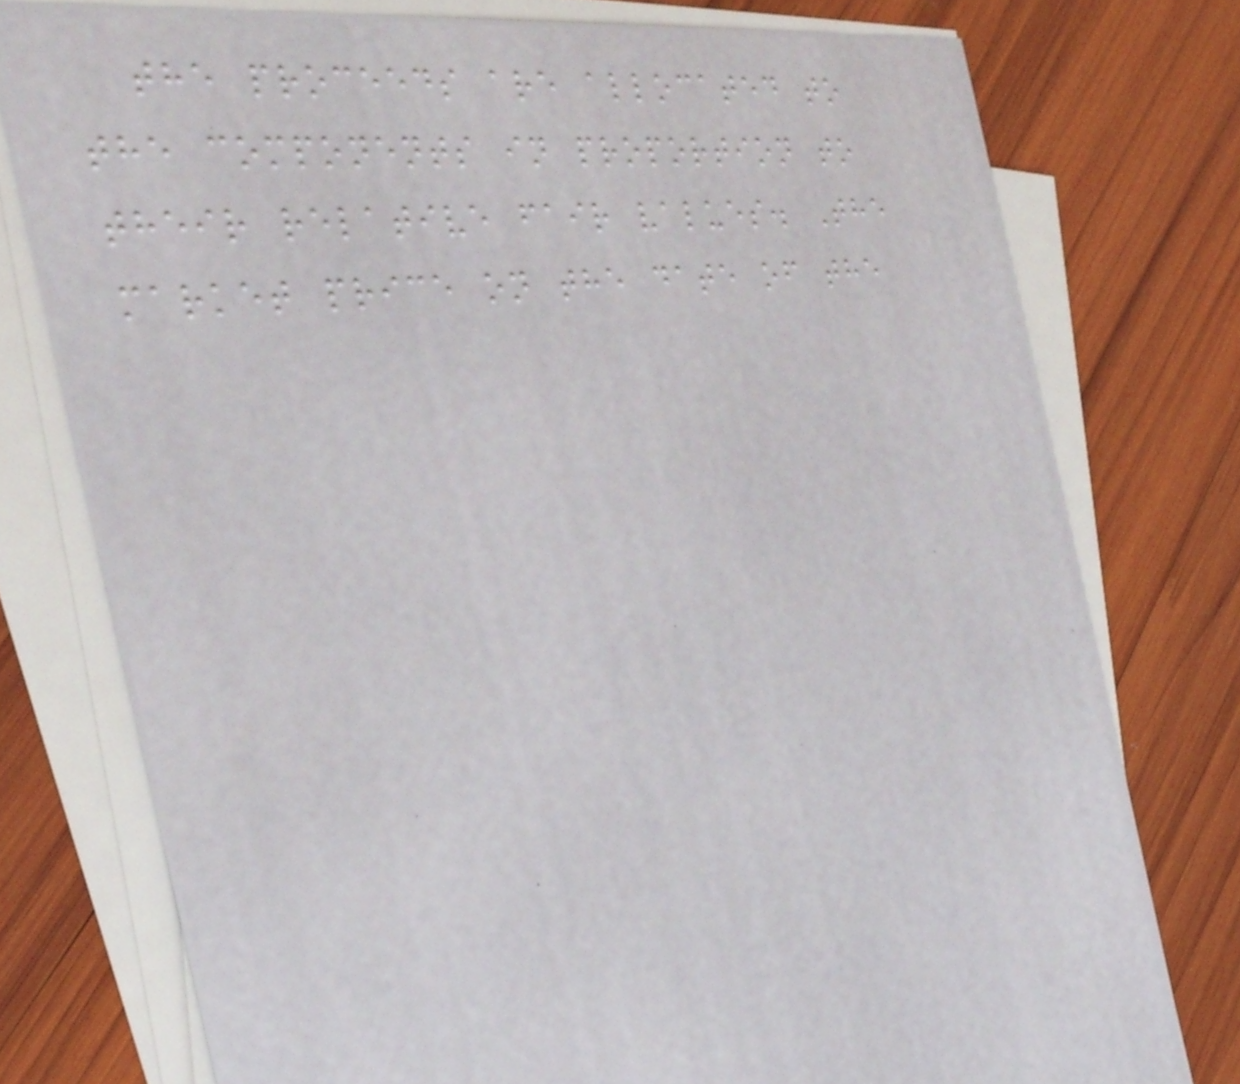the proceeds are allocated to
the components in proportion to
their relative fair values. The
market price on the date of the
